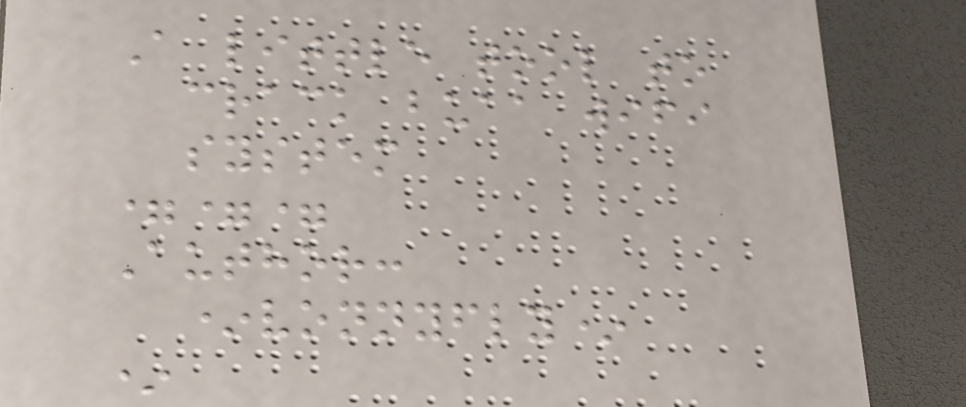A little tool to
crack buaa wifi
system
===
Author:
*vonnyfly*
*
